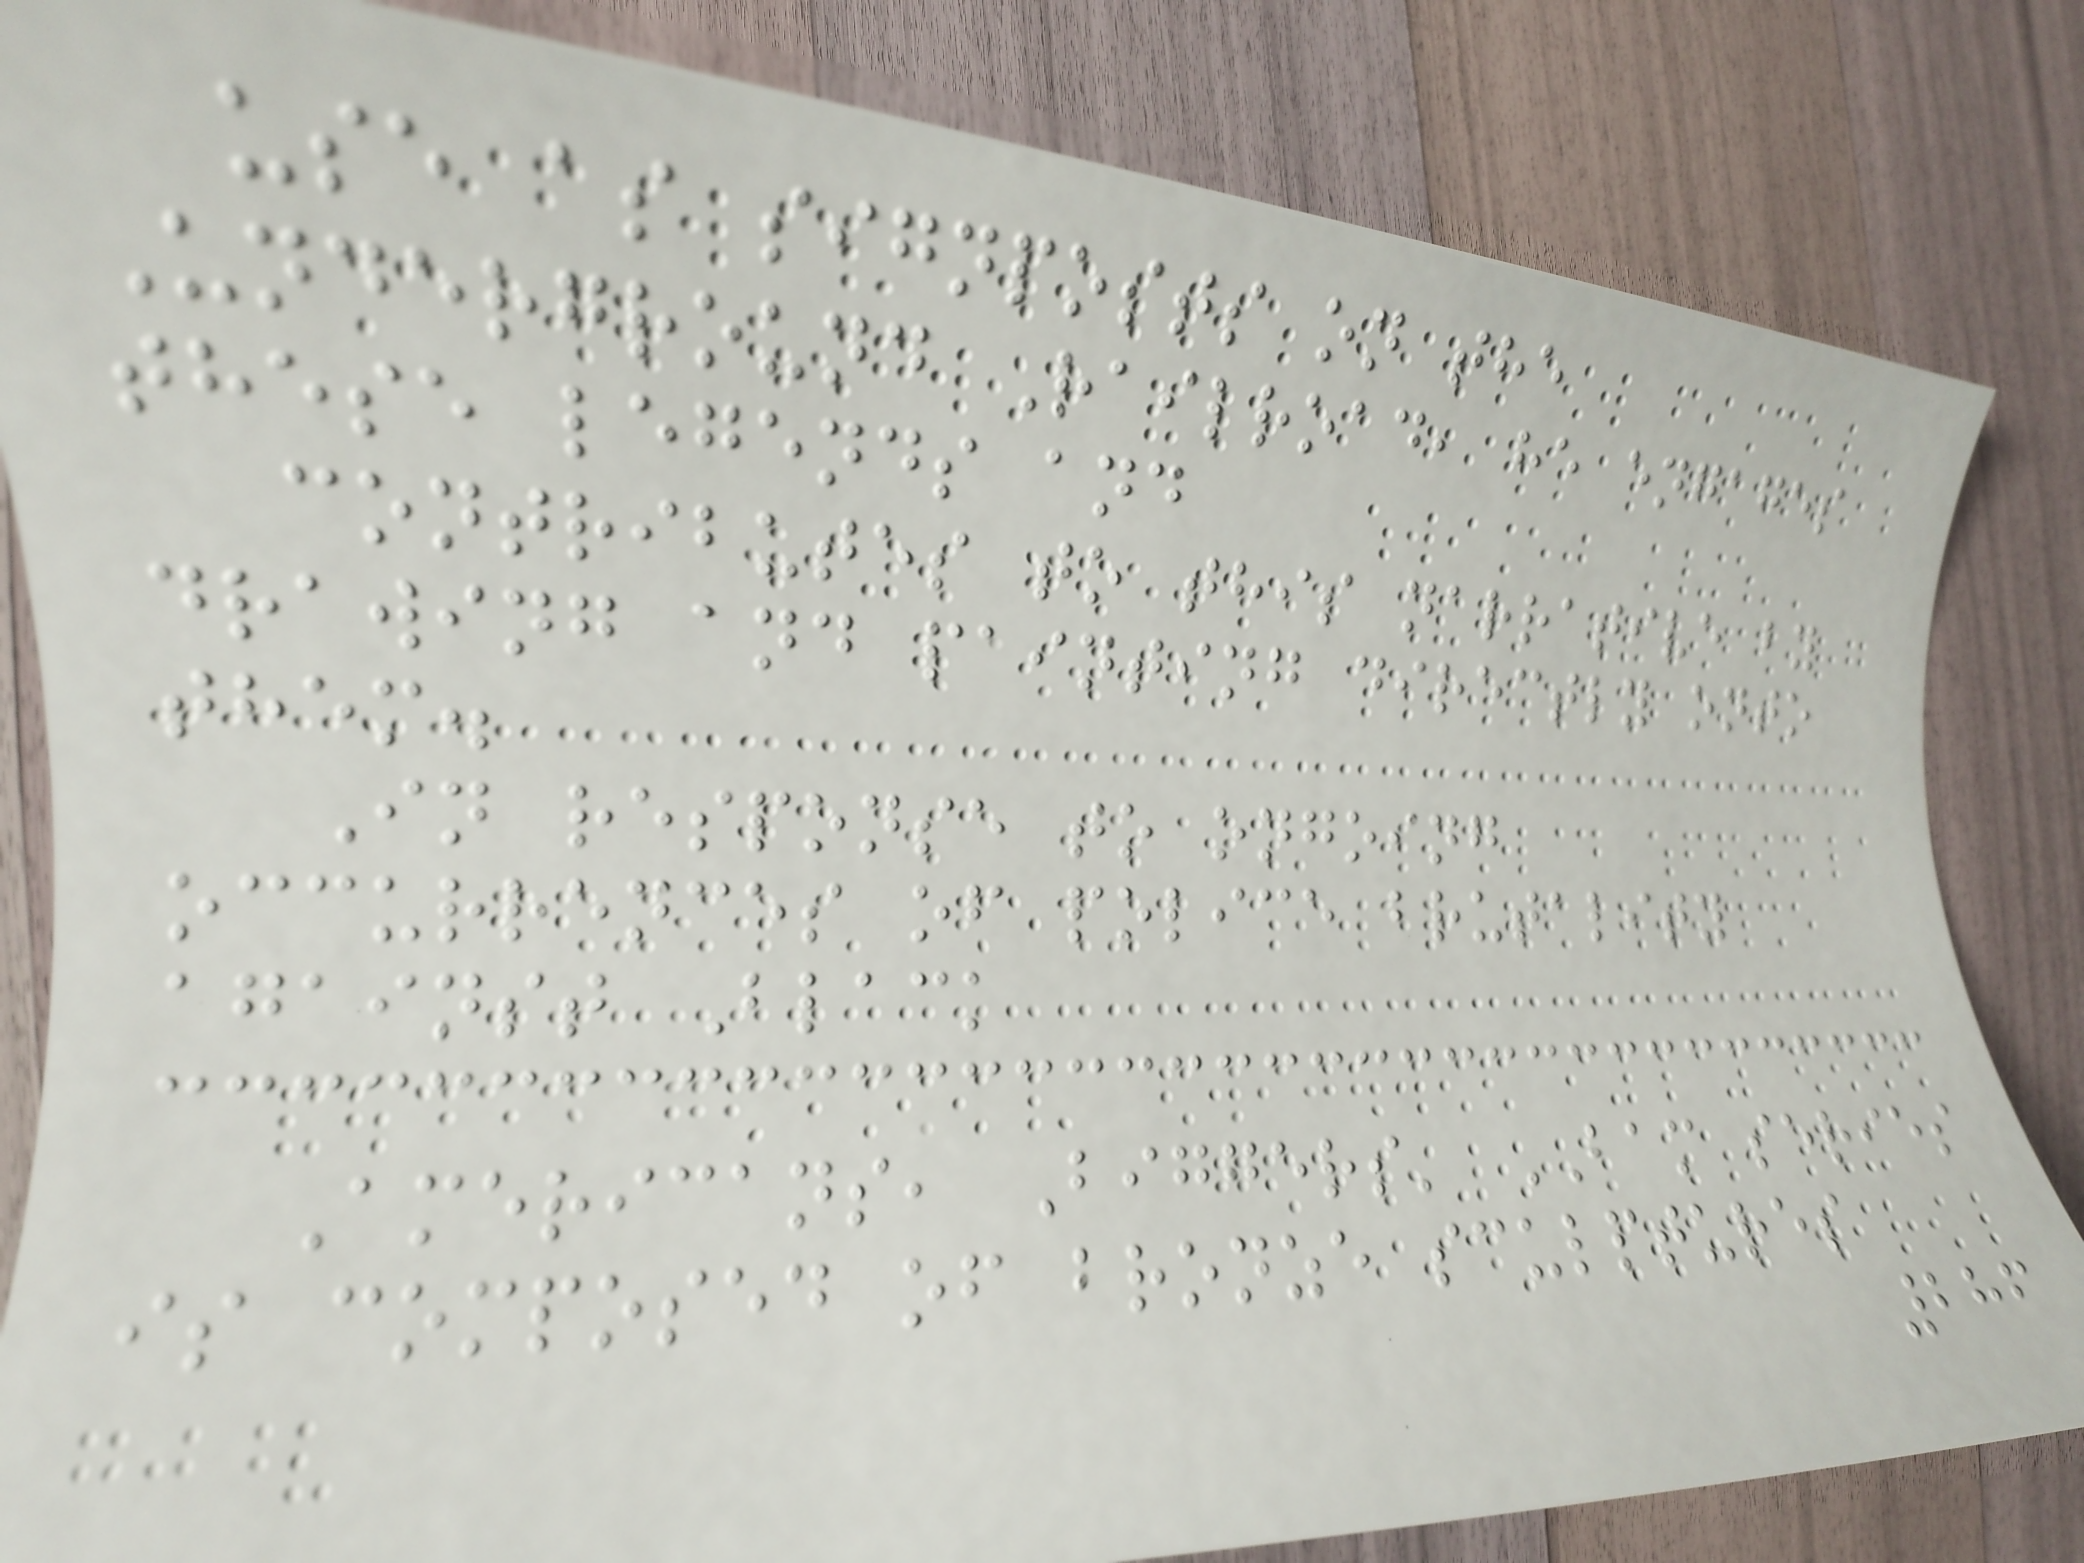use as signposts on the
Underground Railroad, he engages
these legends and
contributes to this narrative by
drawing and painting directly onto
them.
In response to ongoing
occurrences of police brutality
against Black
Americans, Biggers' BAM series
is composed of bronze sculptures
286
